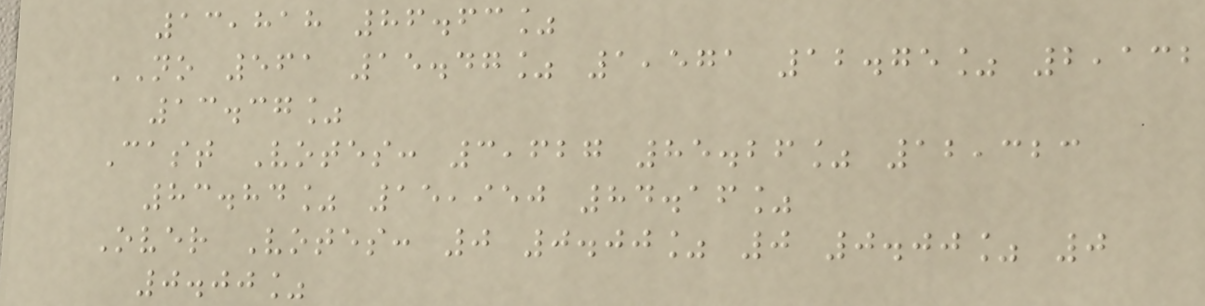13,818 86.63%
NO 561 15.47% 1,571 12.75% 2,132
13.37%
Cast Votes: 3,627 85.26% 12,323
83.84% 15,950 84.16%
Over Votes: 0 0.00% 0 0.00% 0
0.00%
